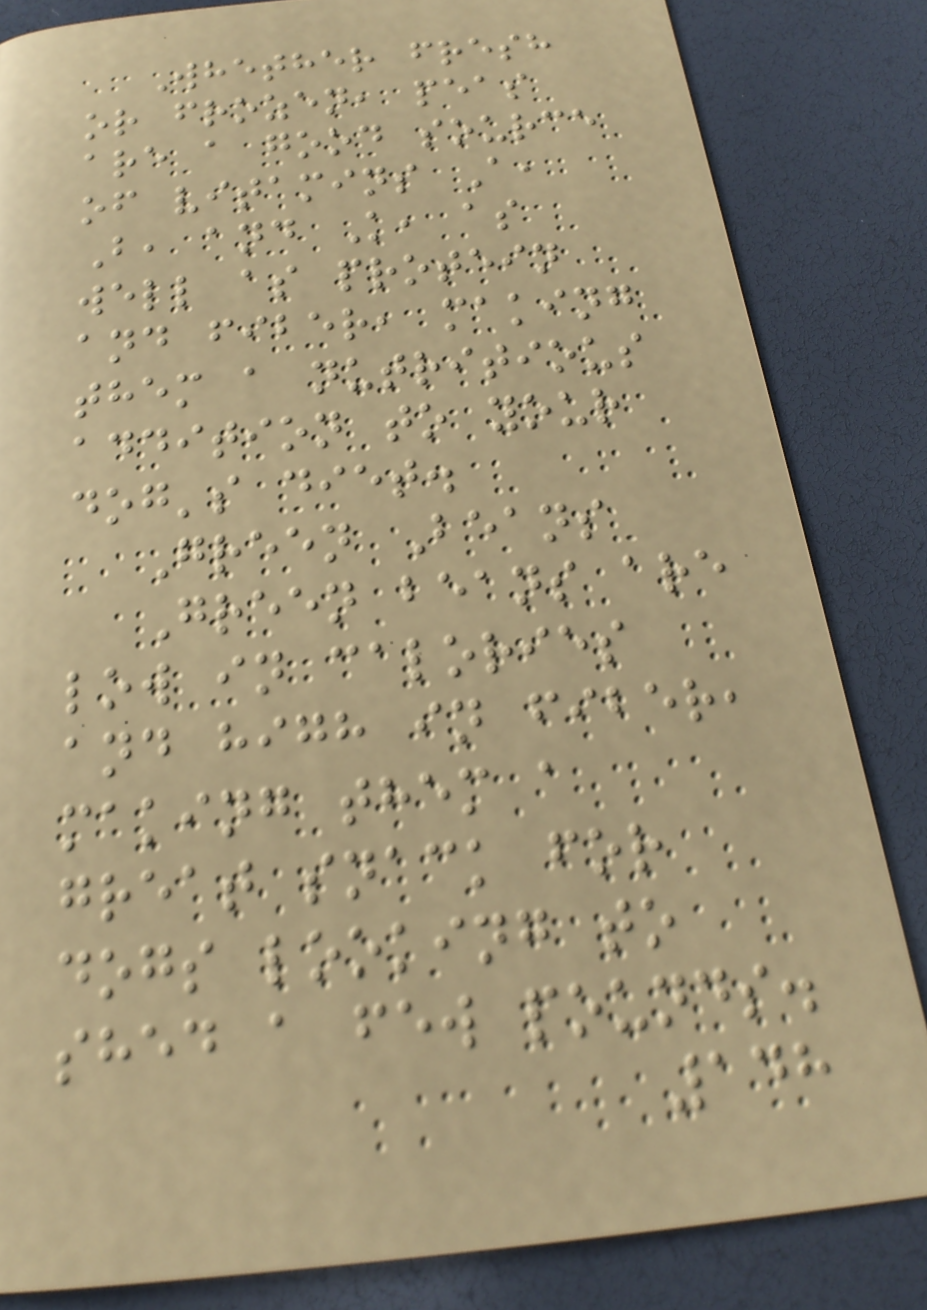Whether fresh
or frozen, peas
are a good source
of vitamins A,
B, and K, as
well as protein
and fiber, making
them a nutritious
addition to your
dog's diet.
Green Beans
Green beans are
low in calories
and high in fiber,
making them a
great snack for
dogs looking to
shed a few pounds.
148
